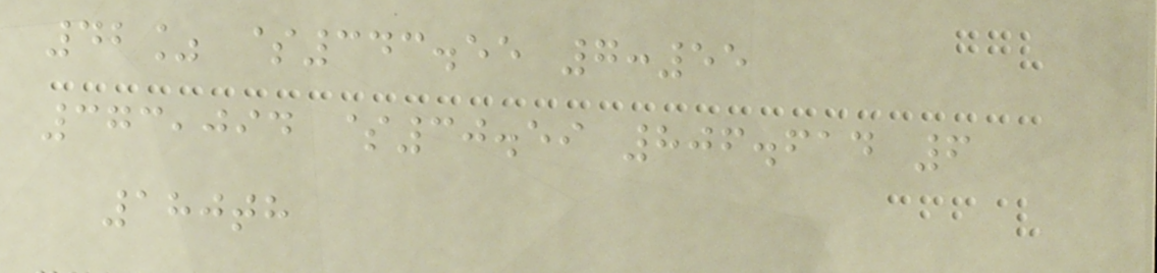42% $343.55 7:55
373,094 $30.59 806.614 6
180th
